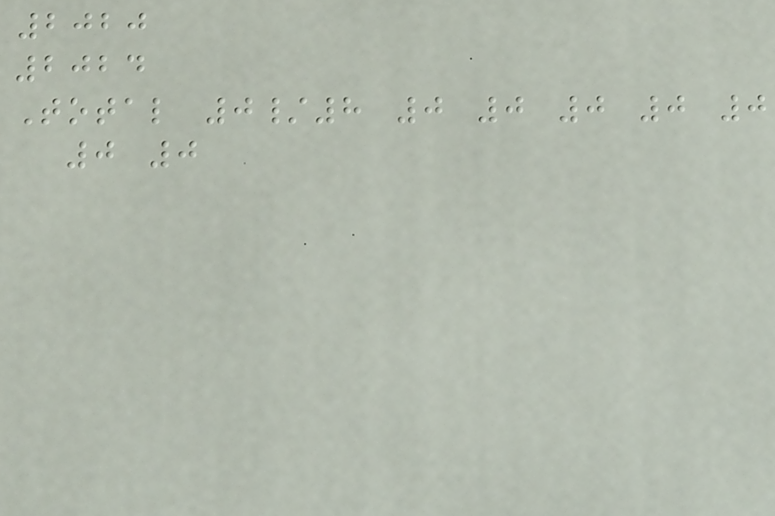2020
2024
Total 0/8 0 0 0 0 0
0 0
